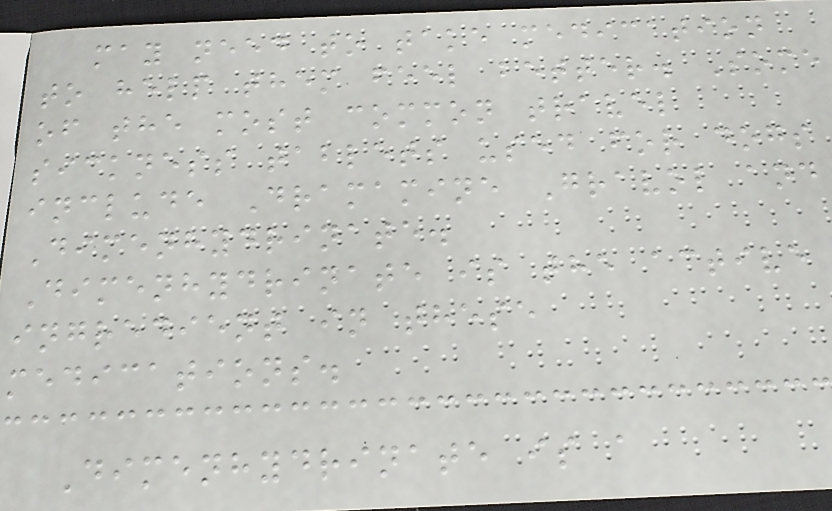may need to take medication
to help them feel better. Some
of the most common travel
sickness tablets used for dogs
include Dramamine Gravol and
Dimenhydrinate.
Dimenhydrinate is the active
ingredient in these
medications.
Dimenhydrinate is a
